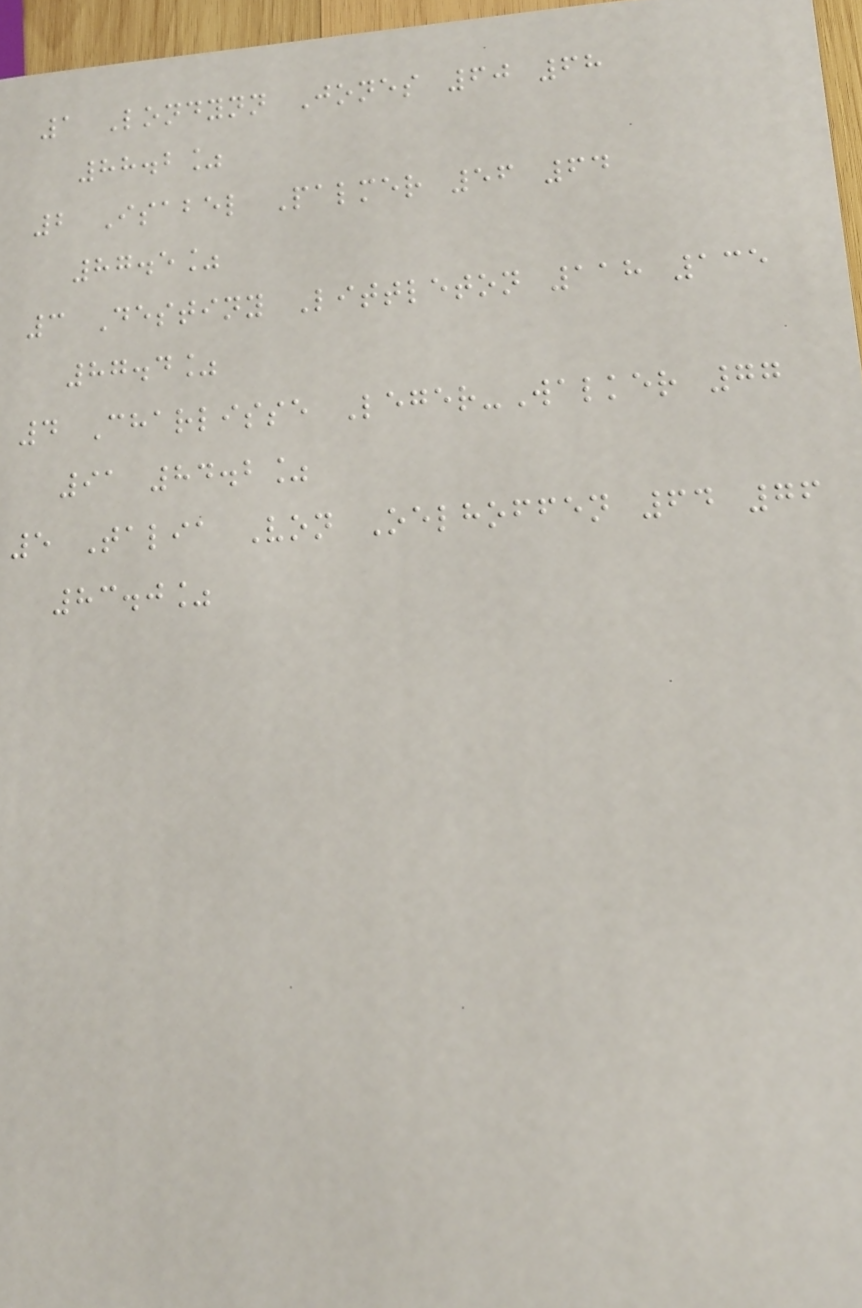1 Londynn Jones 60 68
88.2%
2 Isabel Palmer 56 64
87.5%
3 Destiny Littleton 118 135
87.4%
4 Charlisse Leger-Walker 77
91 84.2%
5 Talia Von Oelhoffen 64 76
83.0%
